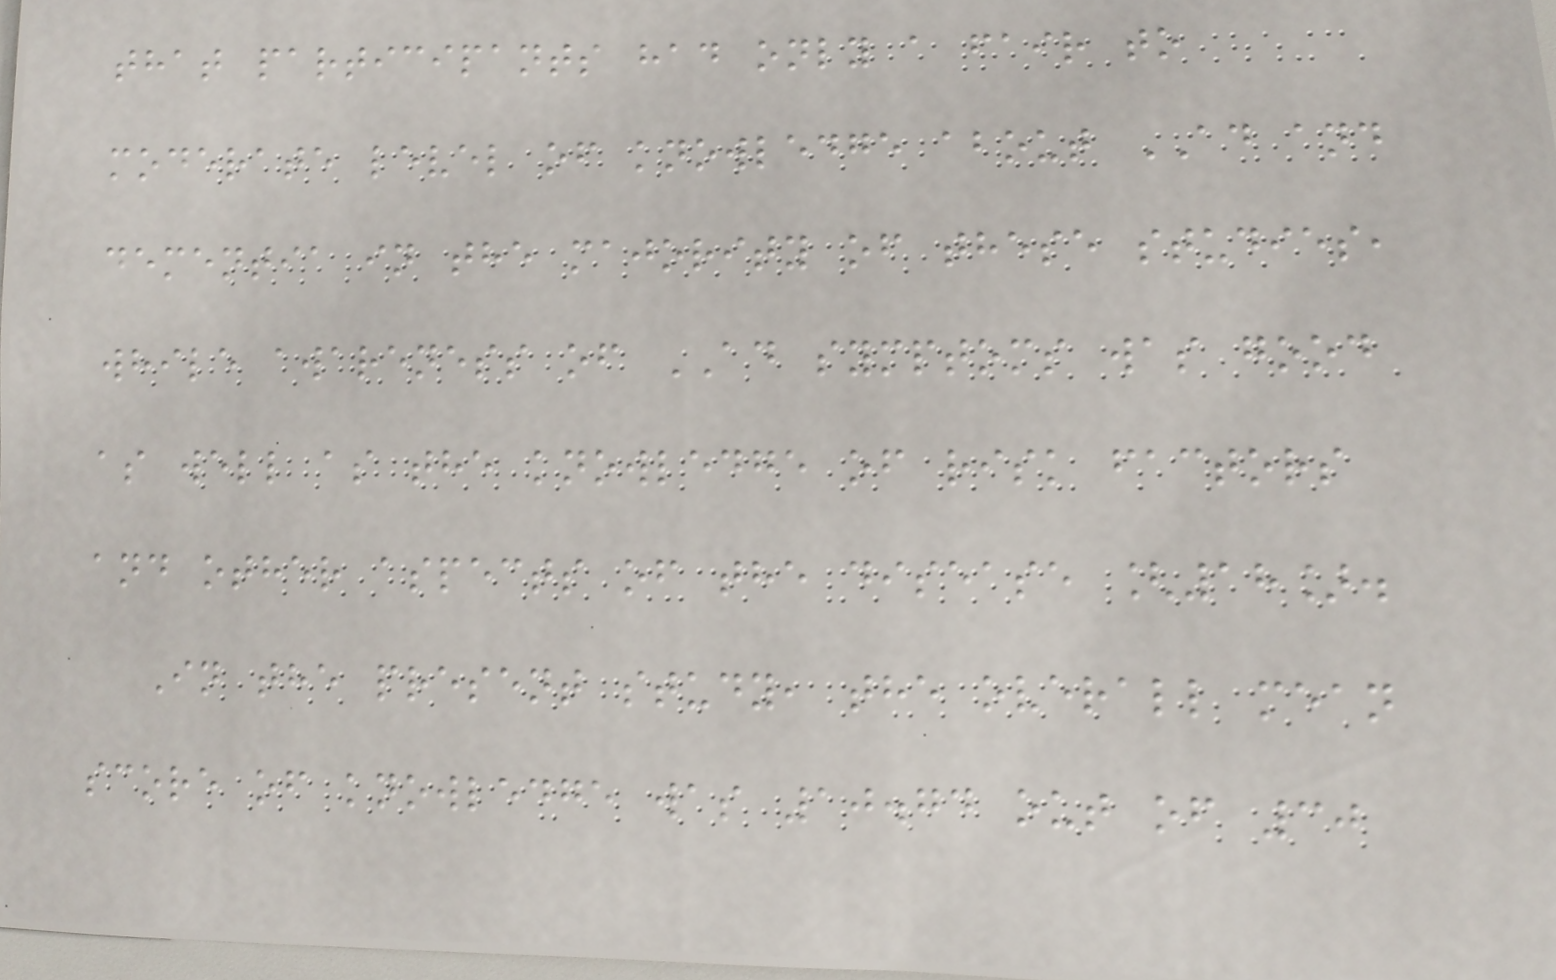that participants had only a fair to
moderate level of knowledge about AD and
dementia in the majority of these studies,
while awareness of AD symptoms was good
as well as the knowledge of risk factors
and other aspects of the disease [18].
In the present study, the overall mean
score of knowledge was 10.74 out of 30
